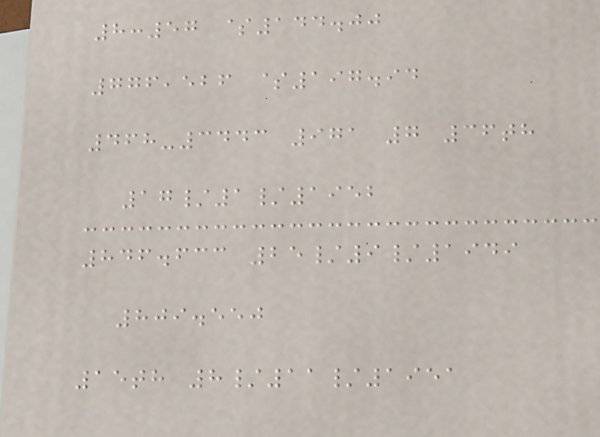8:57 $144.00
776,526 $197.94
468-3443 971 7 36th
17/1/1952
846.633 25/9/1949
809.550
15th 8/11/1951
